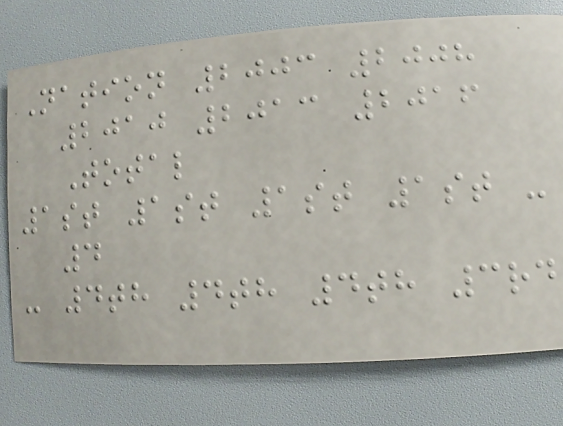Nation 2003 2008
2010 2013 2016
Total
1st 1st 1st 1st -
4
- 4th 4th 4th 3rd
